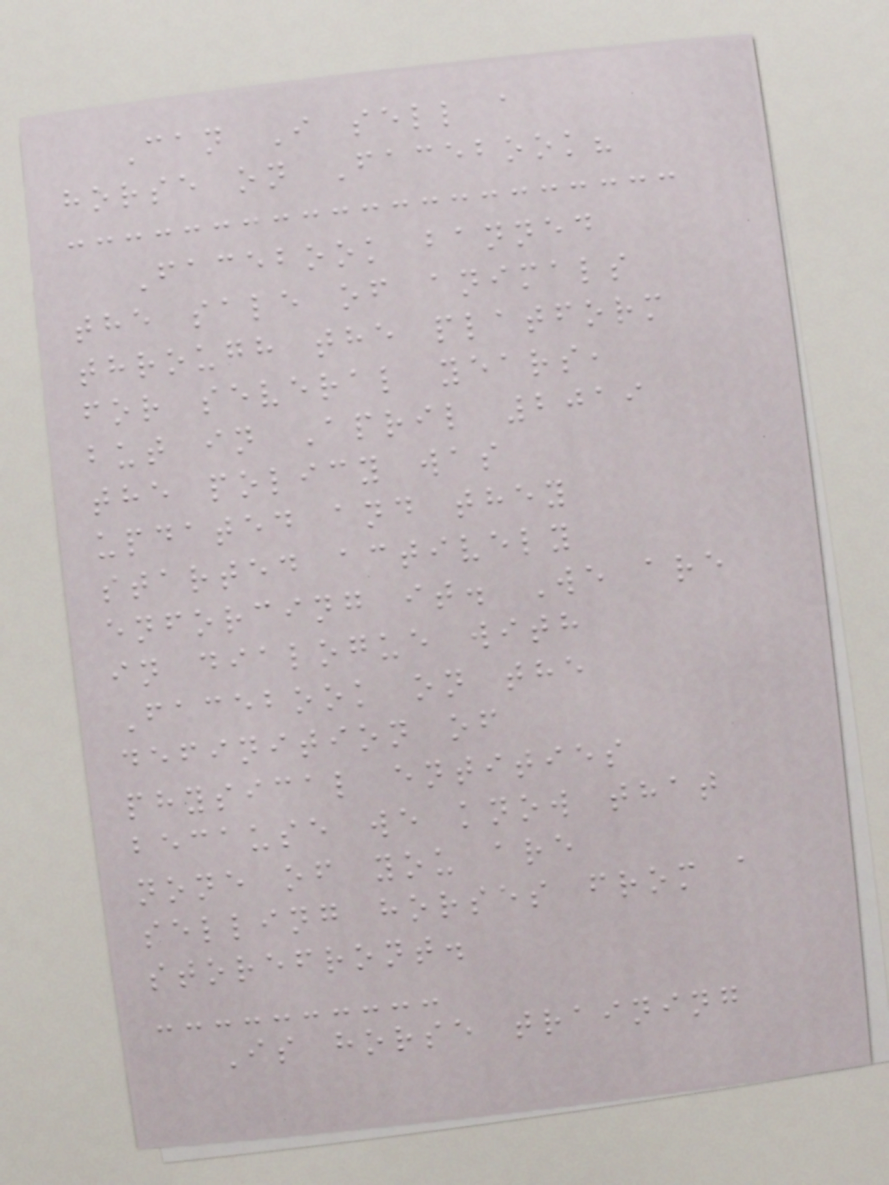Can I sell a
horse on Facebook?
Facebook banned
the sale of animals
through the platform
for several years,
but in April 2019
the policy was
updated and they
started actively
enforcing it. We are
in dialogue with
Facebook on the
definition of
physical entities
because we know that
none of you are
selling horses from a
storefront.
Is horse training
